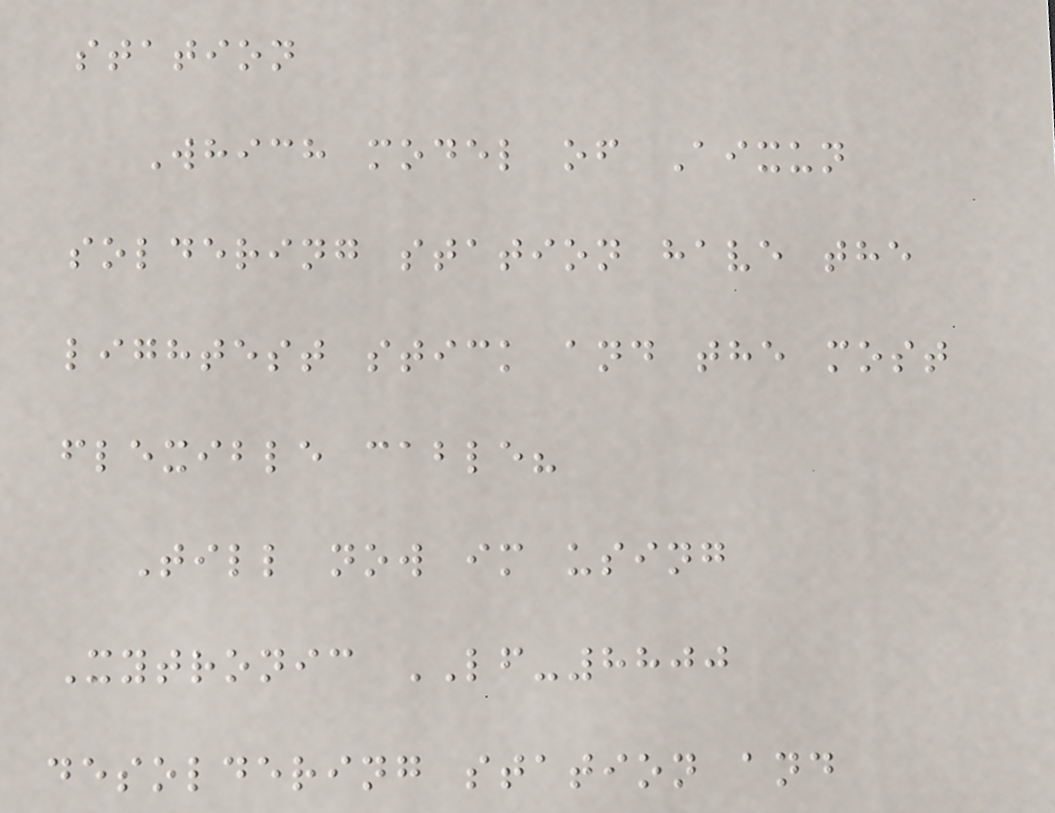station
Which model of Aixun
soldering station have the
lightest stick and the most
flexible cable?
Till now im using
Xytronic LF-8800
desoldering station and
